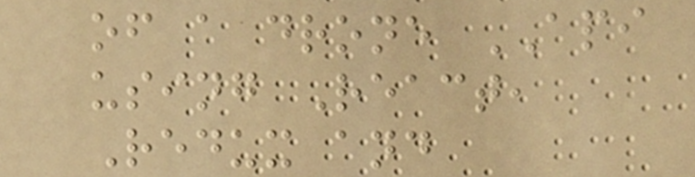of a drone API
using React,
Redux and
